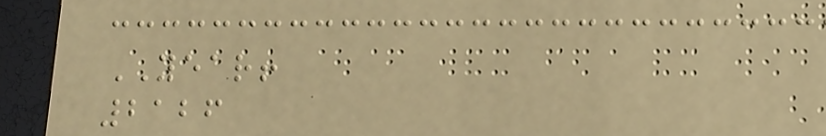YEAR!
2126
